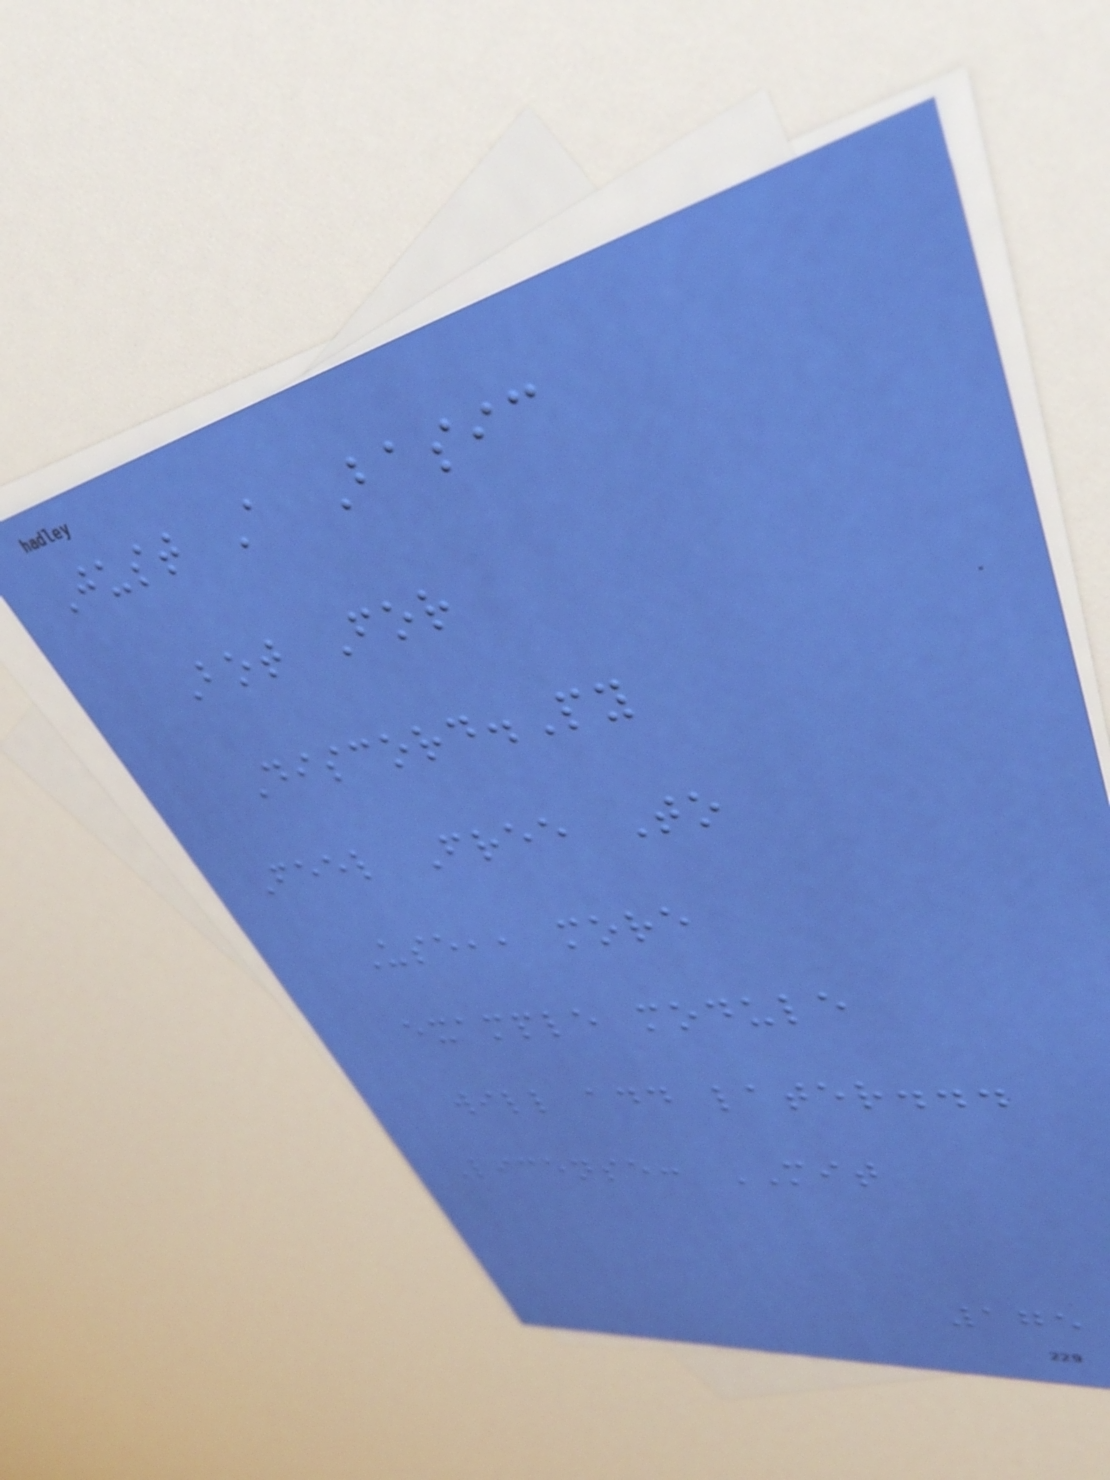Just A Basic
Bot For
Discord.Py
Feel Free To
Use,, more
example module
will add later...
License: MIT
175
